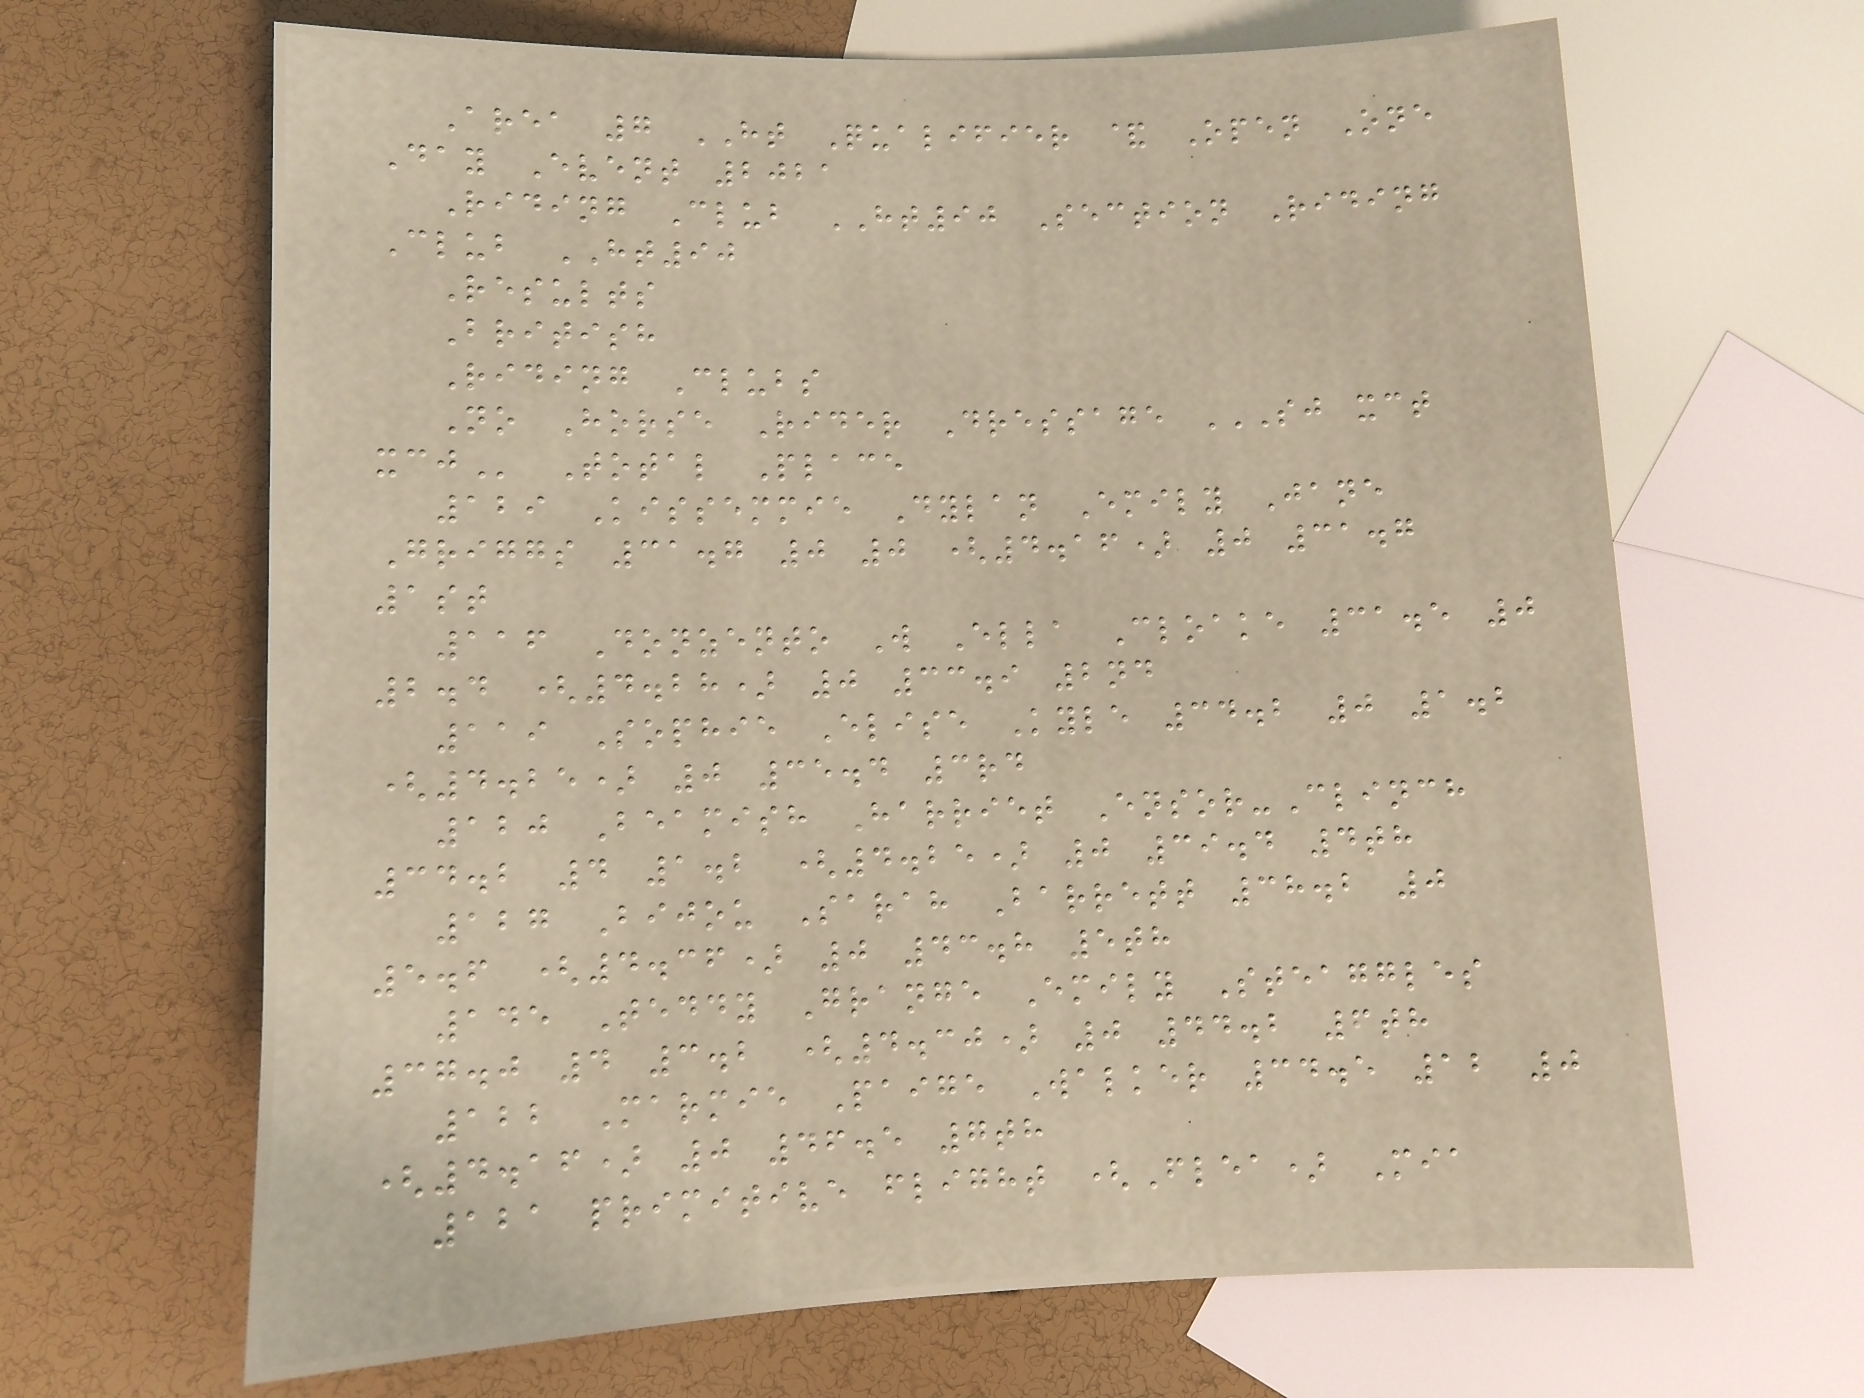Area 7 HT Qualifier & Open One
Day Event 2021
Riding Club HT90 Section Riding
Club HT90
Results
British
Riding Clubs
No Horse Rider Dressage SJ XCT
XCJ Total Place
129 Kissemmie Dylan Emily Jane
Griggs 31.7 0 0 (4.16) 0 31.7
1st
116 Donzento W Ella Cloake 31.5 0
2.4 (4.28) 0 33.9 2nd
119 Sophie Elise Kyle 34.2 0 1.2
(4.25) 0 35.4 3rd
120 Beamish Harriet Ensor-Clinch
34.2 4 1.2 (4.25) 0 39.4 4th
127 Bijou Sarah Barrett 38.2 0
5.6 (4.36) 0 43.8 5th
145 Teddy Grange Emily Steaggles
37.0 4 3.2 (4.30) 0 44.2 6th
122 Marmie Paige Walker 34.5 12 0
(4.16) 0 46.5 7th
121 primitive flight (Flea) Mia
